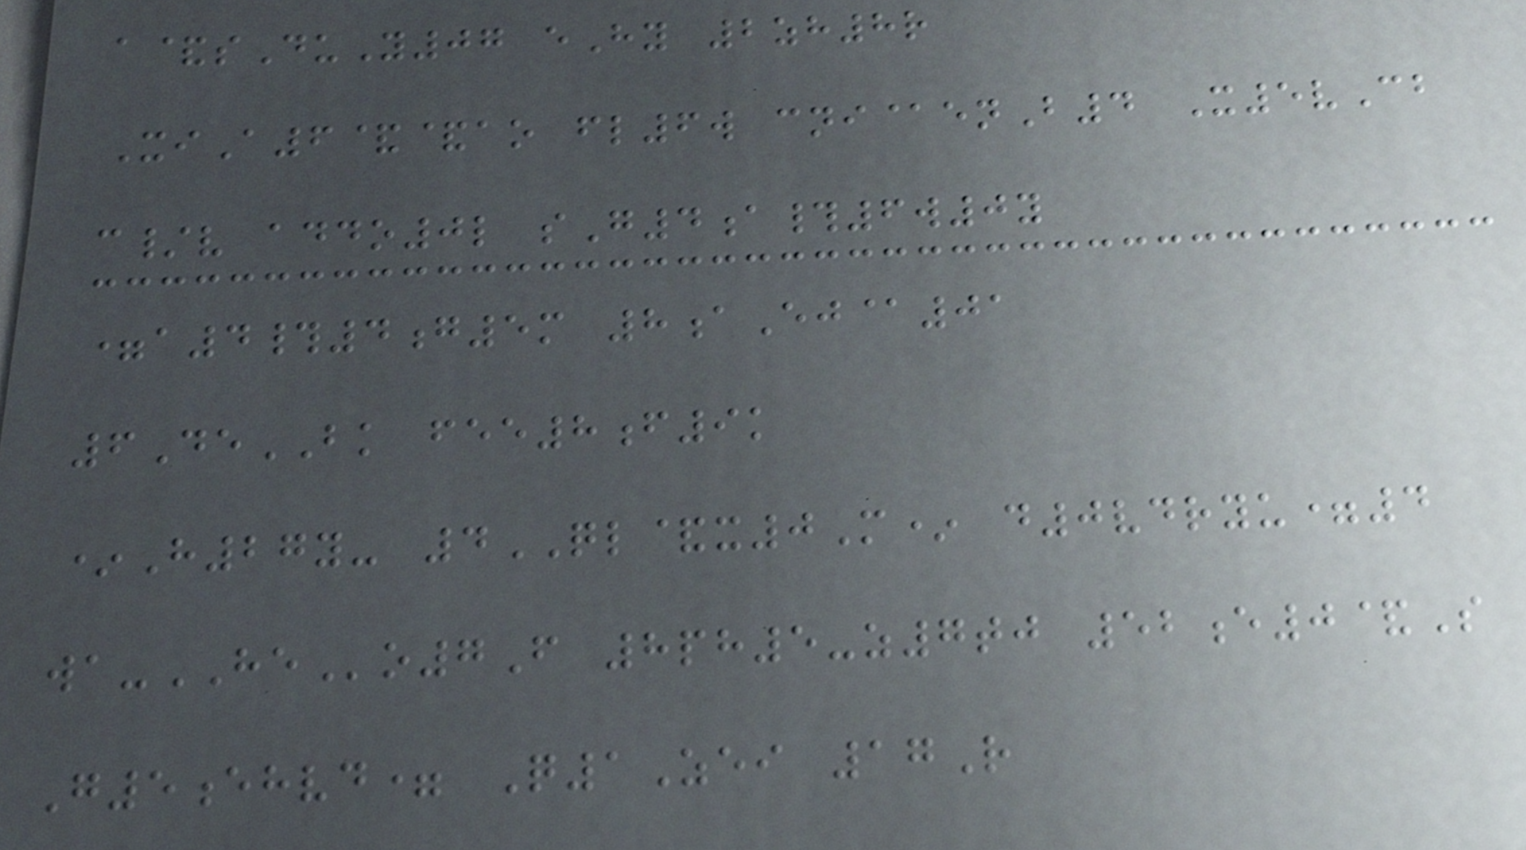a&sDuY07 eHy 2zh8r
XiA6&&ao fl6w cni@enB4 X5vCb
c/v addo0l sG4a#6w0y
=a4#4g5m 8aEj@01
6DeBK fee8f9k
*H27y- 4QL&x0M* d0vdryu=4
wa-HEo7F 8ph5-z7tj 52e0&S
G5ehvd= Q1Zei 17R
